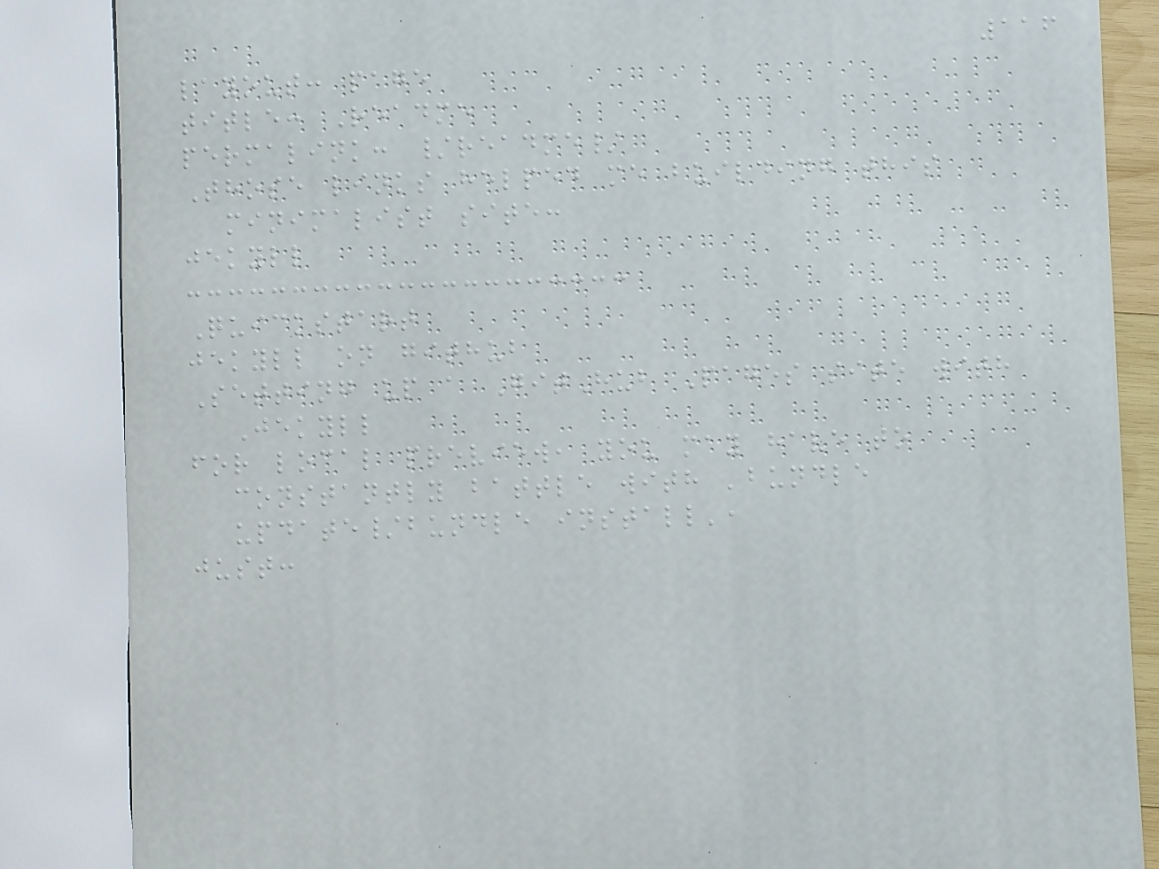116
layout: page
title: Readme
permalink: /readme/
Those links helped me building this
minimalist site:
jekyll
Quickstart
jekyll on github
Setting up a GitHub Pages site with
Jekyll
for local preview, you may have to
constantly battle with 'bundle
update/bundle install',
just:
